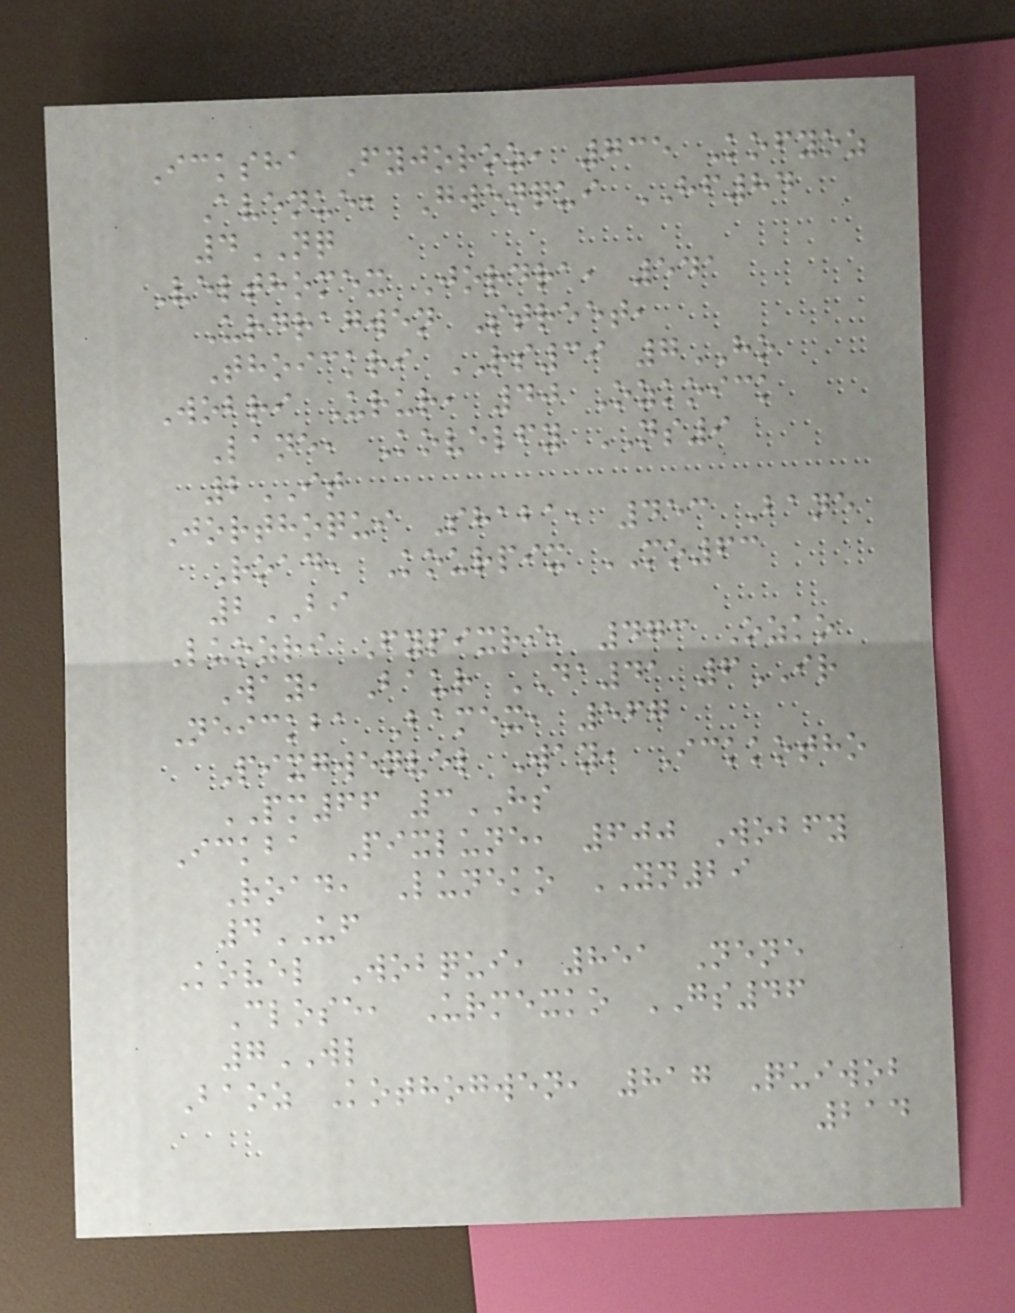Icksha Fyjoroz, 735 Kofyoz
Avenue, Gwenqui HF84
4NQ
Velthomex Jordra, 541
Urdragwen Street,
Thoickri RS39 7HO
Wobri Urur, 40 Ozkoick
Lane, Kovelfy NS9
2IT
Jorthoqui Shaba, 453 Bane
Road, Kourpix MO63
2BI
Luozri Fypixri, 473 Ozko
Way, Baur DA41 6IR
Neickba Bamex, 567
Pixgwenvel Way, Ickkotho
PM66 3HS
Ickba Pixlune, 600 Wobfy
Road, Luneko YN29
4UF
Kovel Wobqui, 851 Nene
Close, Urmexko GS46
7WL
Baoz Kothogwen, 817 Quiwob
214
